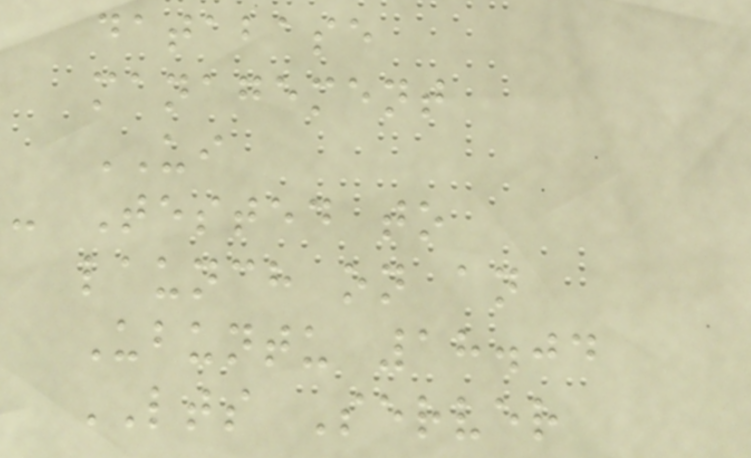database
management
UI
- Tested to
launch on an
Ubuntu 18.04
LTS Server
